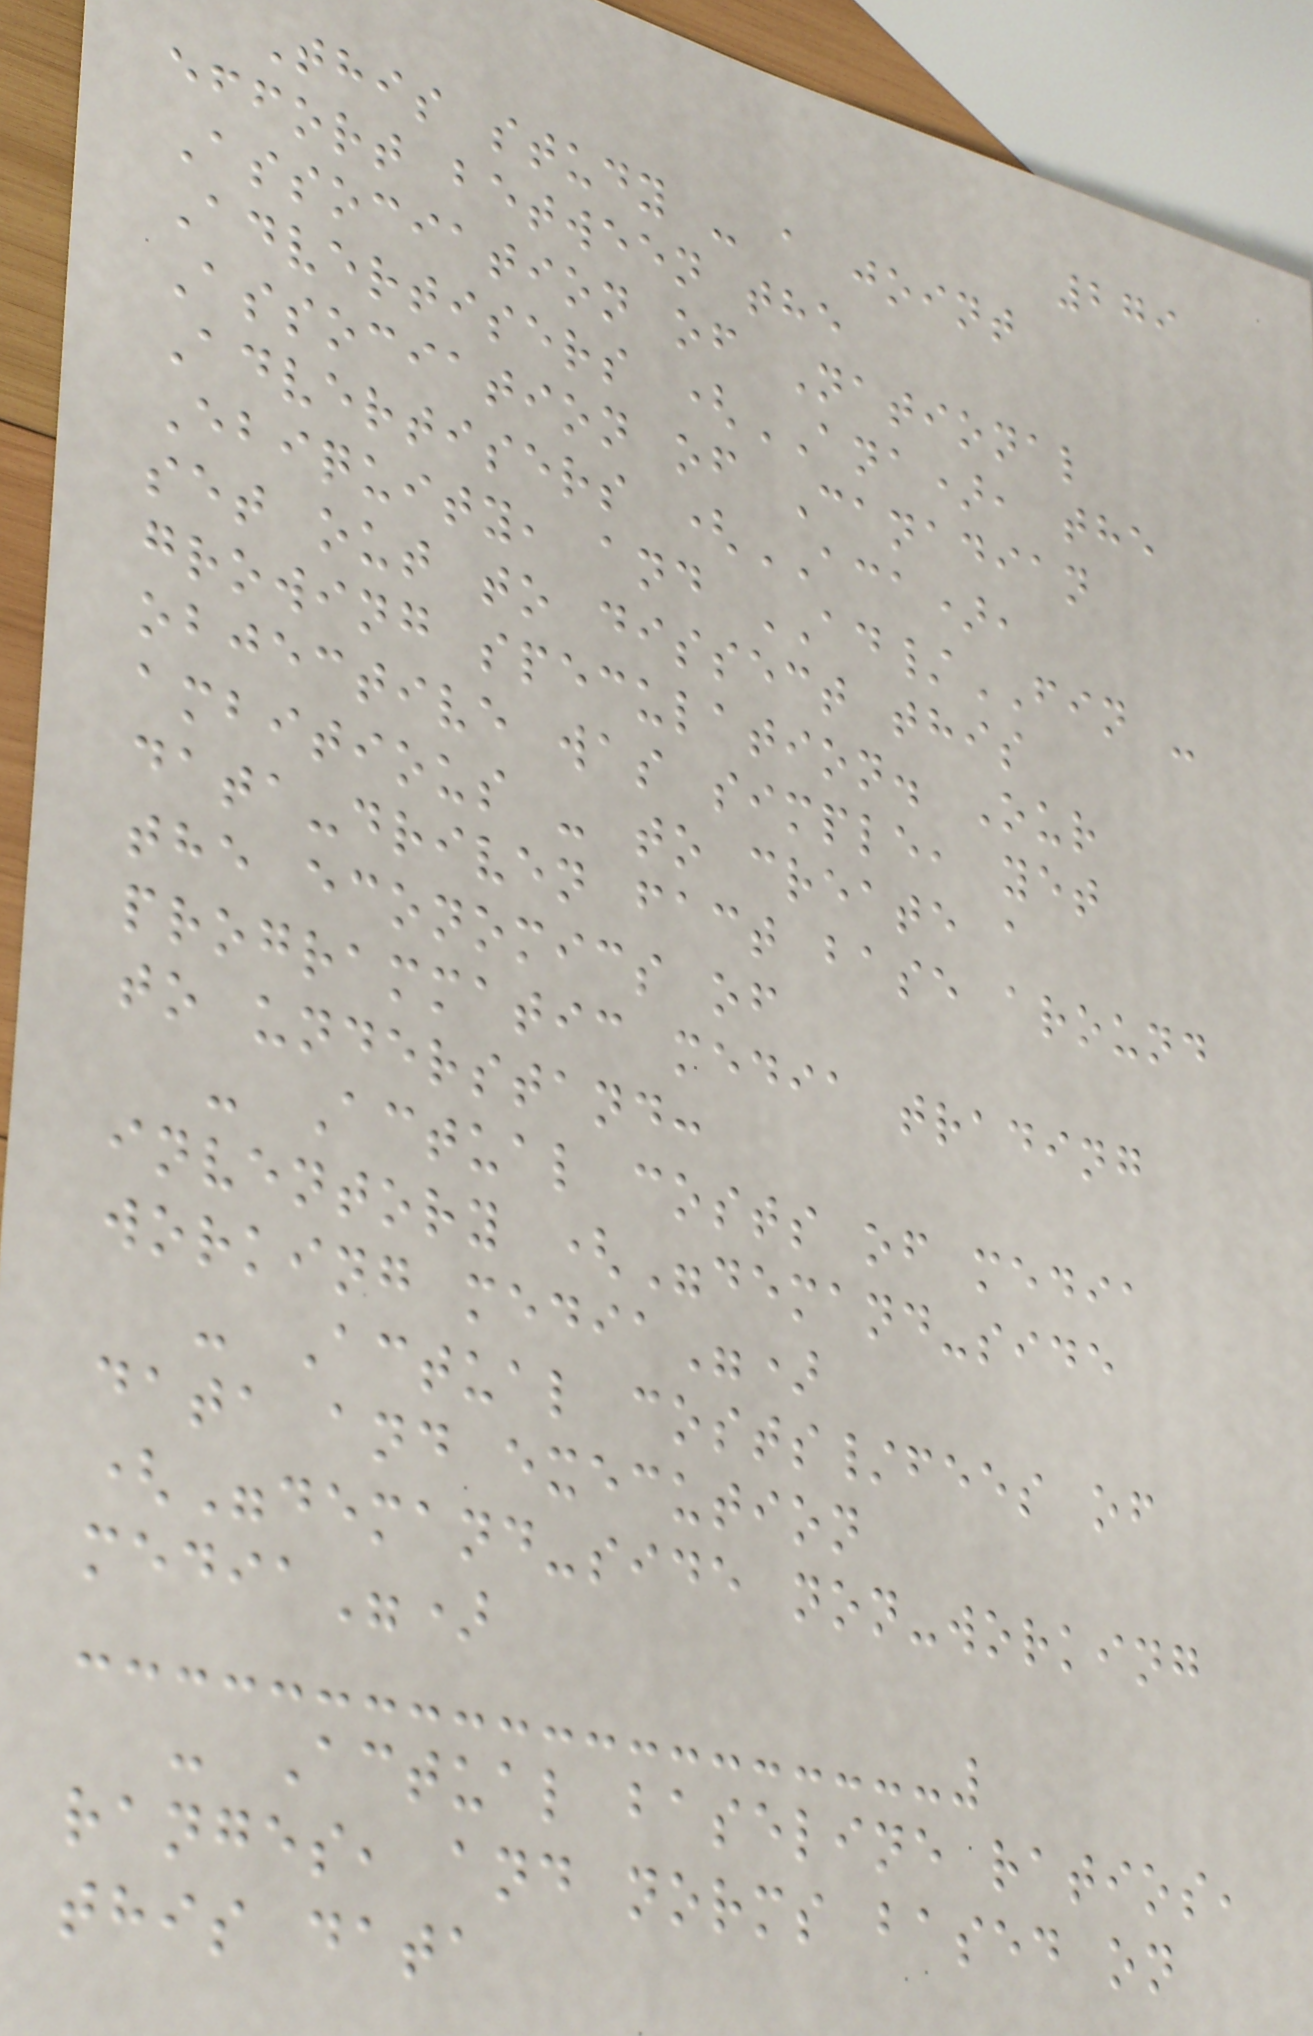279
This study - a joint
effort between the
Association of National
Advertisers (ANA), the
Association of Canadian
Advertisers (ACA),
Ebiquity, and AD/FIN -
set out to dissect this
growing speculation. Our
objective was simple, yet
ambitious - to create a
data-driven fact base around
the economics of
programmatic media trading
to understand:
- Actual costs of media
inventory ("demand-side
working media")
- Actual costs/fees of
data and execution
("demand-side non-working
media")
- Actual baseline ratios,
ranges, and norms based on
this data
